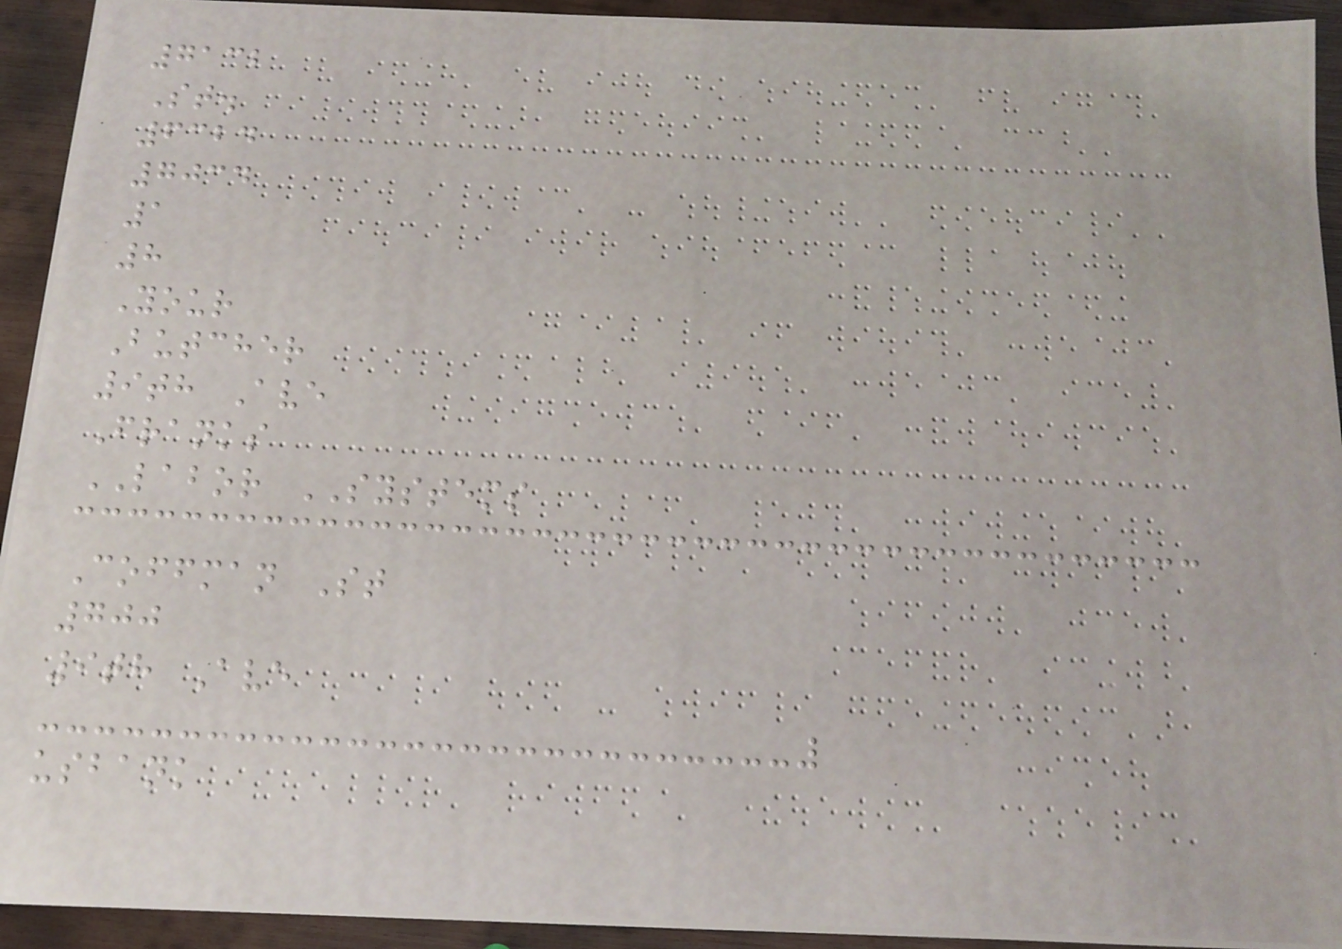7132
St.
6324
7034
1
8
Your
Butcher
9th Ave
Franks
LABOR SYSTEMS
Coffman St
700
9th Ave
usbank
